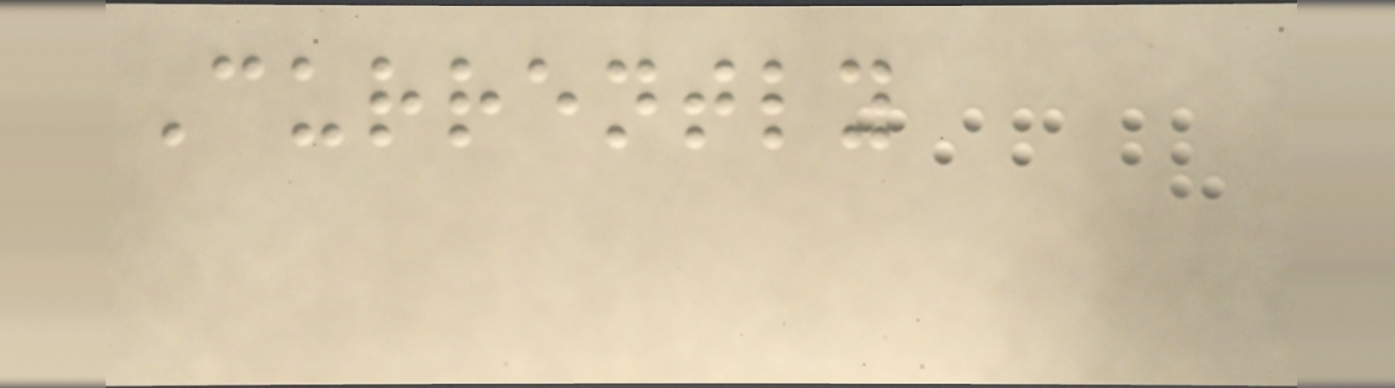Currently
